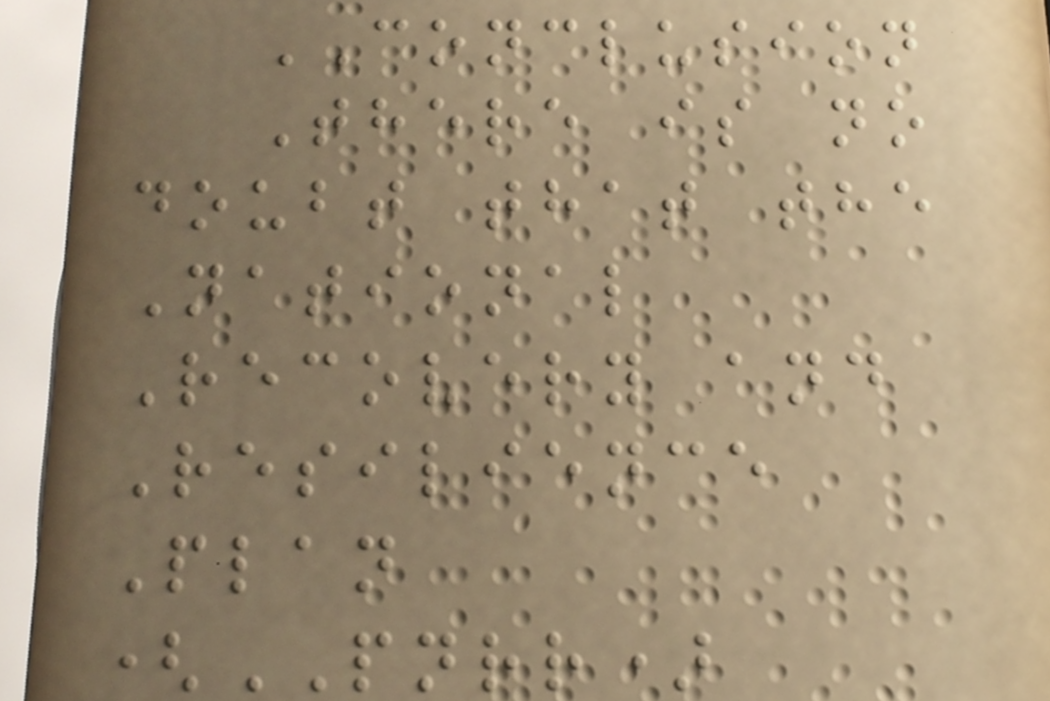CONCLUSION
There is no
doubt that the
National
Recovery and
Resilience
Plan
(PNRR)
